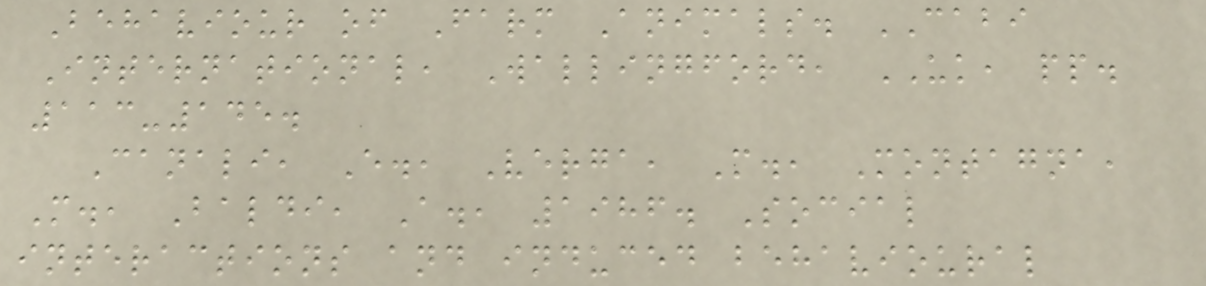Behaviour of Farm Animals. CABI
International, Wallingford, UK, pp.
113-145.
Canali, E., Verga, M., Montagna,
M., Baldi, A., 1986. Social
interactions and induced behavioural
